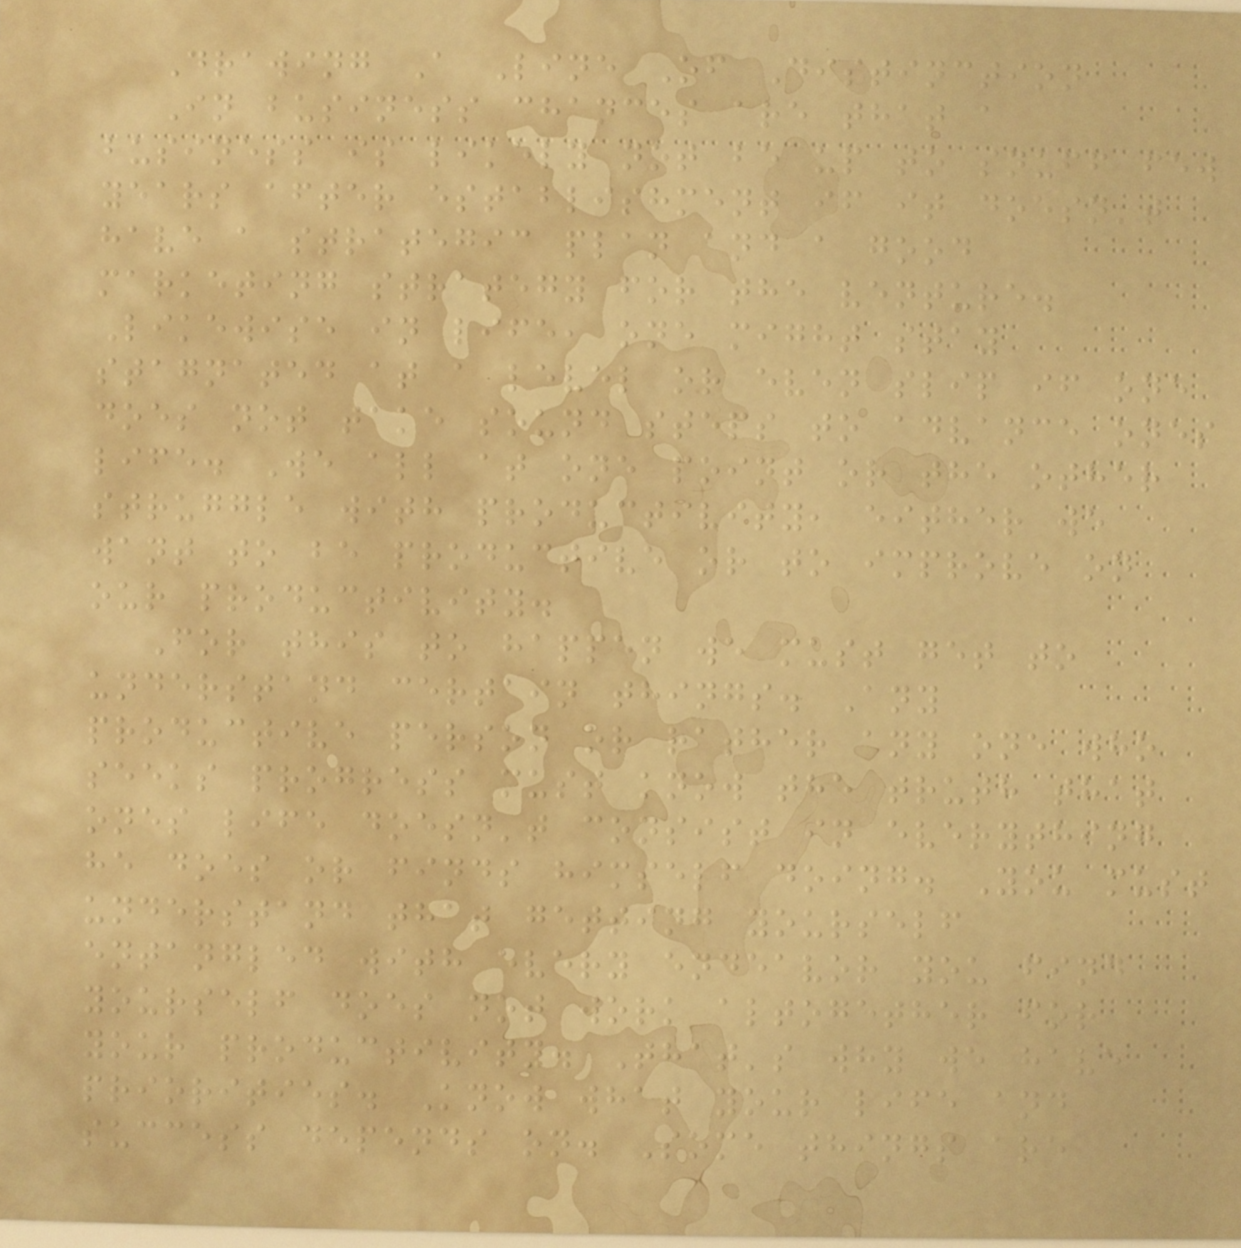Drawing A Line Of Distinction
In business chances are that a
business is likely not be up to snuff few
years after establishment if it doesn't
have a strategic plan and a good
marketing strategy for the venture.
Likewise in life, one might stay
stagnated at a level or even slip if one
does not take sound steps to advance ones
life. We all at one point or the other
struggle with productivity, either we
want to be productive or to improve on
our productivity.
For this to happen we must get to
understand certain things. Any
productive person or rather any one who
seeks progress must know the truth that
ones life doesn't consist in everything
he does or finds himself doing. You must
understand that getting yourself
entangled with every endeavor you find
yourself does not work altogether for
your productivity. That's why we have
priorities. Know what your life and
success depends on. Some things are
